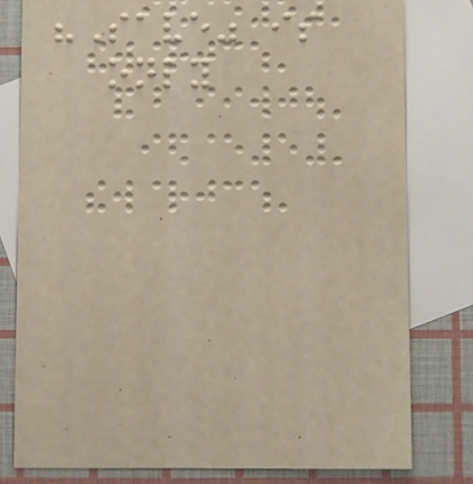"Save" is
only
